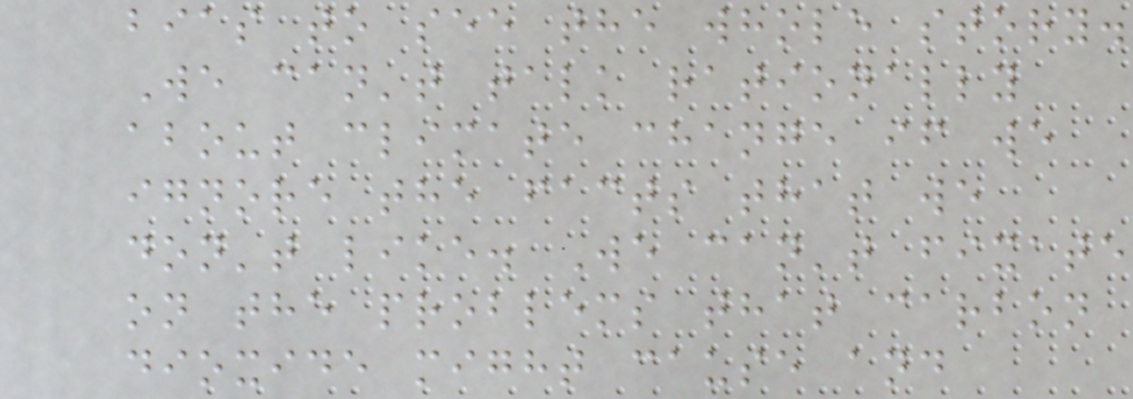bias to see the whole story.
We can't talk rationally
about climate change if we
ignore the facts that we
don't like. We can't fixate
on the problems that carbon
dioxide might cause and
